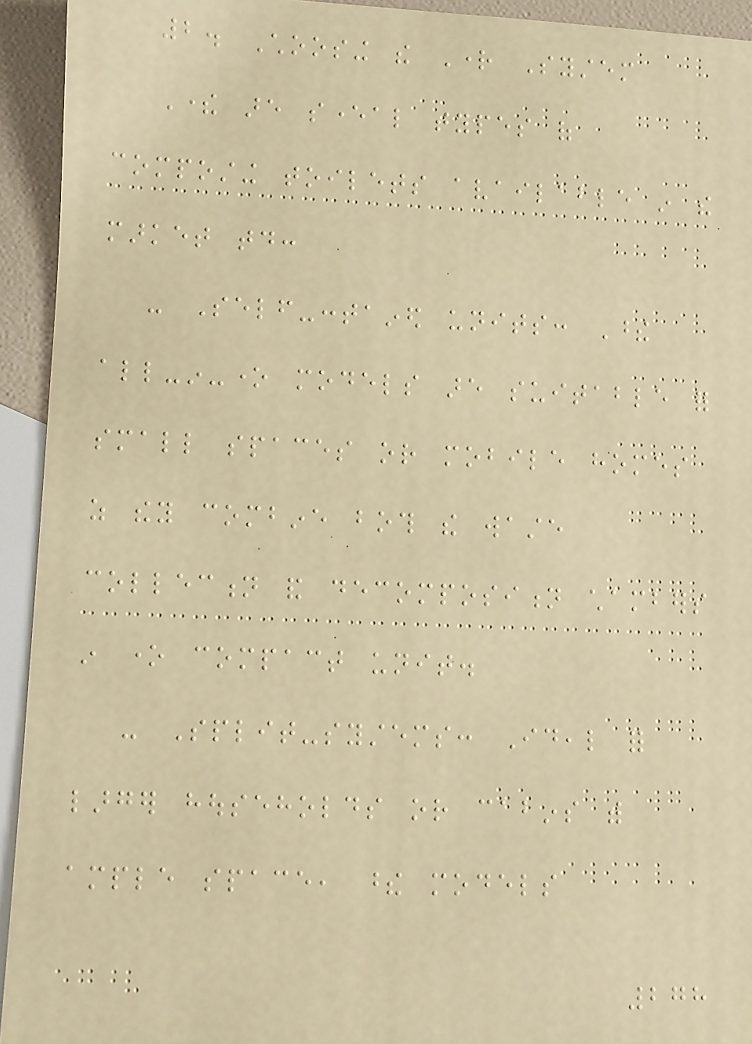2. Choosing the Right System
There are several types of
composting toilets available in the
market today:
- Self-contained units: These
all-in-one models are suitable for
small spaces or mobile homes
as they combine both the waste
collection and decomposition chambers
in one compact unit.
- Split-systems: Ideal for
larger households or cabins with
ample space, these models
278
